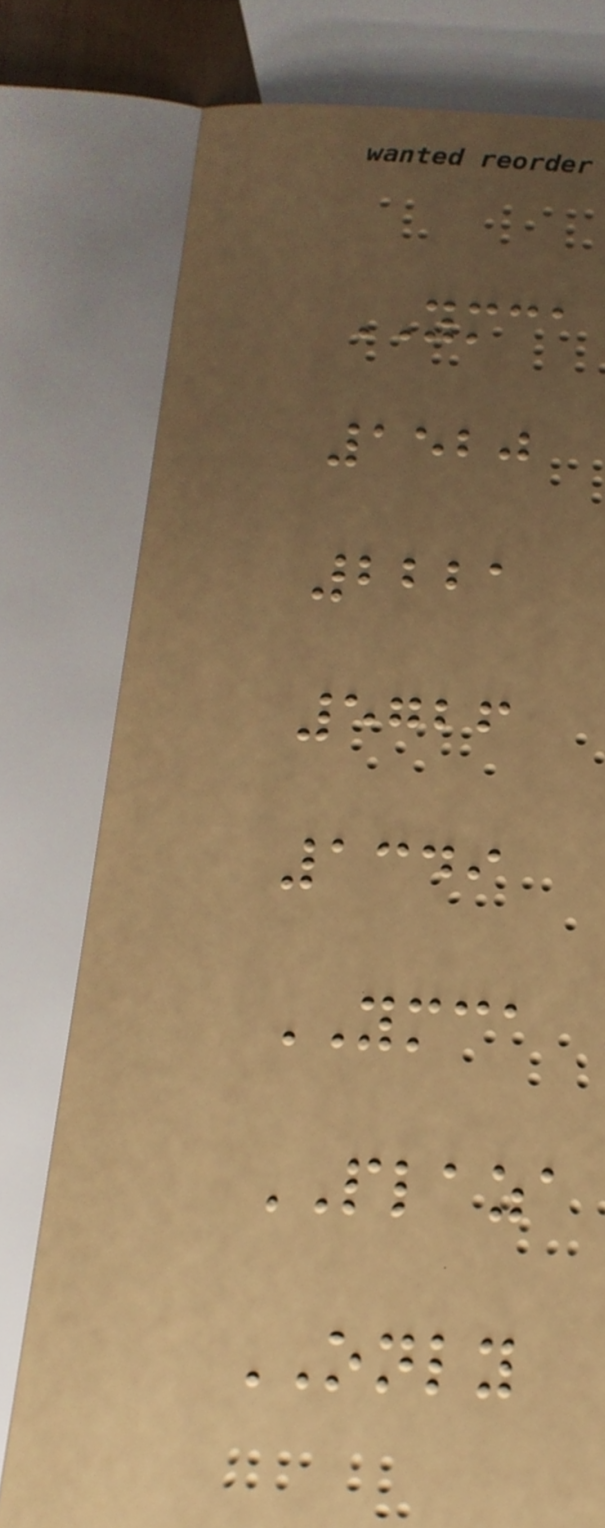YMCA
1520
2221
5726
1349
YMCA
PLAZA
ONLY
